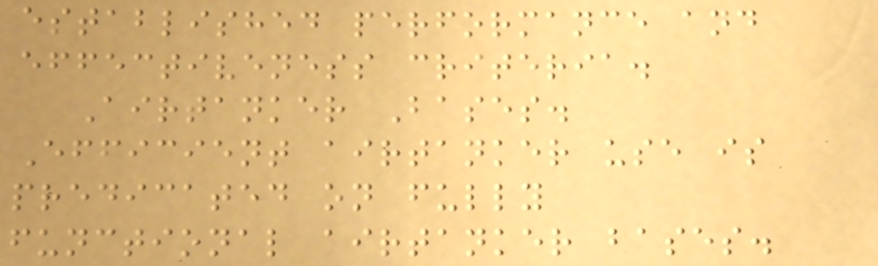established performance and
effectiveness criteria.
Airtanker Bases.
Efficient airtanker use is
predicated on fully
functional airtanker bases.
